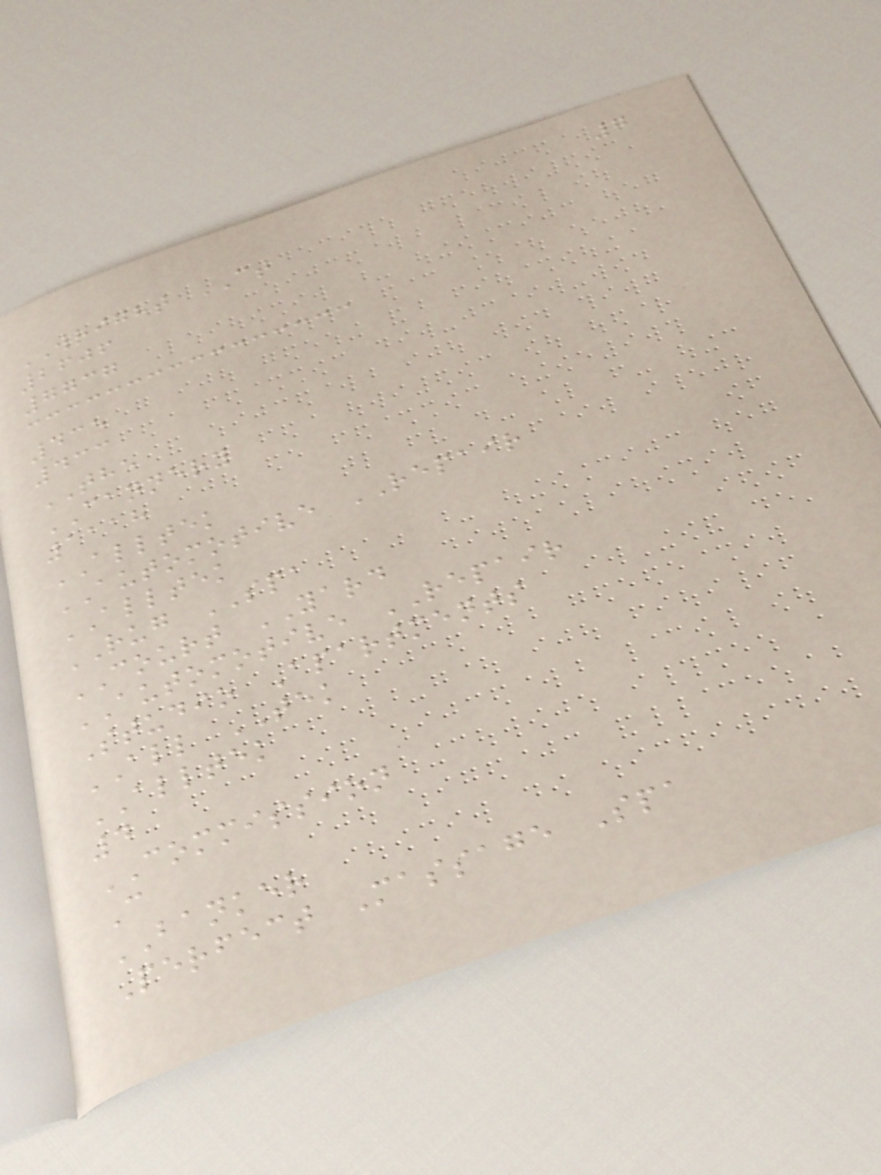7
WRIGHT CT
2606
7737
435
433
THE
CANNERY
1118
ALLTEK
AUTOMOTIVE REPAIR
ALLTEK
RUG SPA
COURT YARD
AUTOMOTIVE REPAIR
Studio Apartments
ALL TEK
ALLTEK
4
COMMISSION
C
BANKER
Perfect Massage Spa
